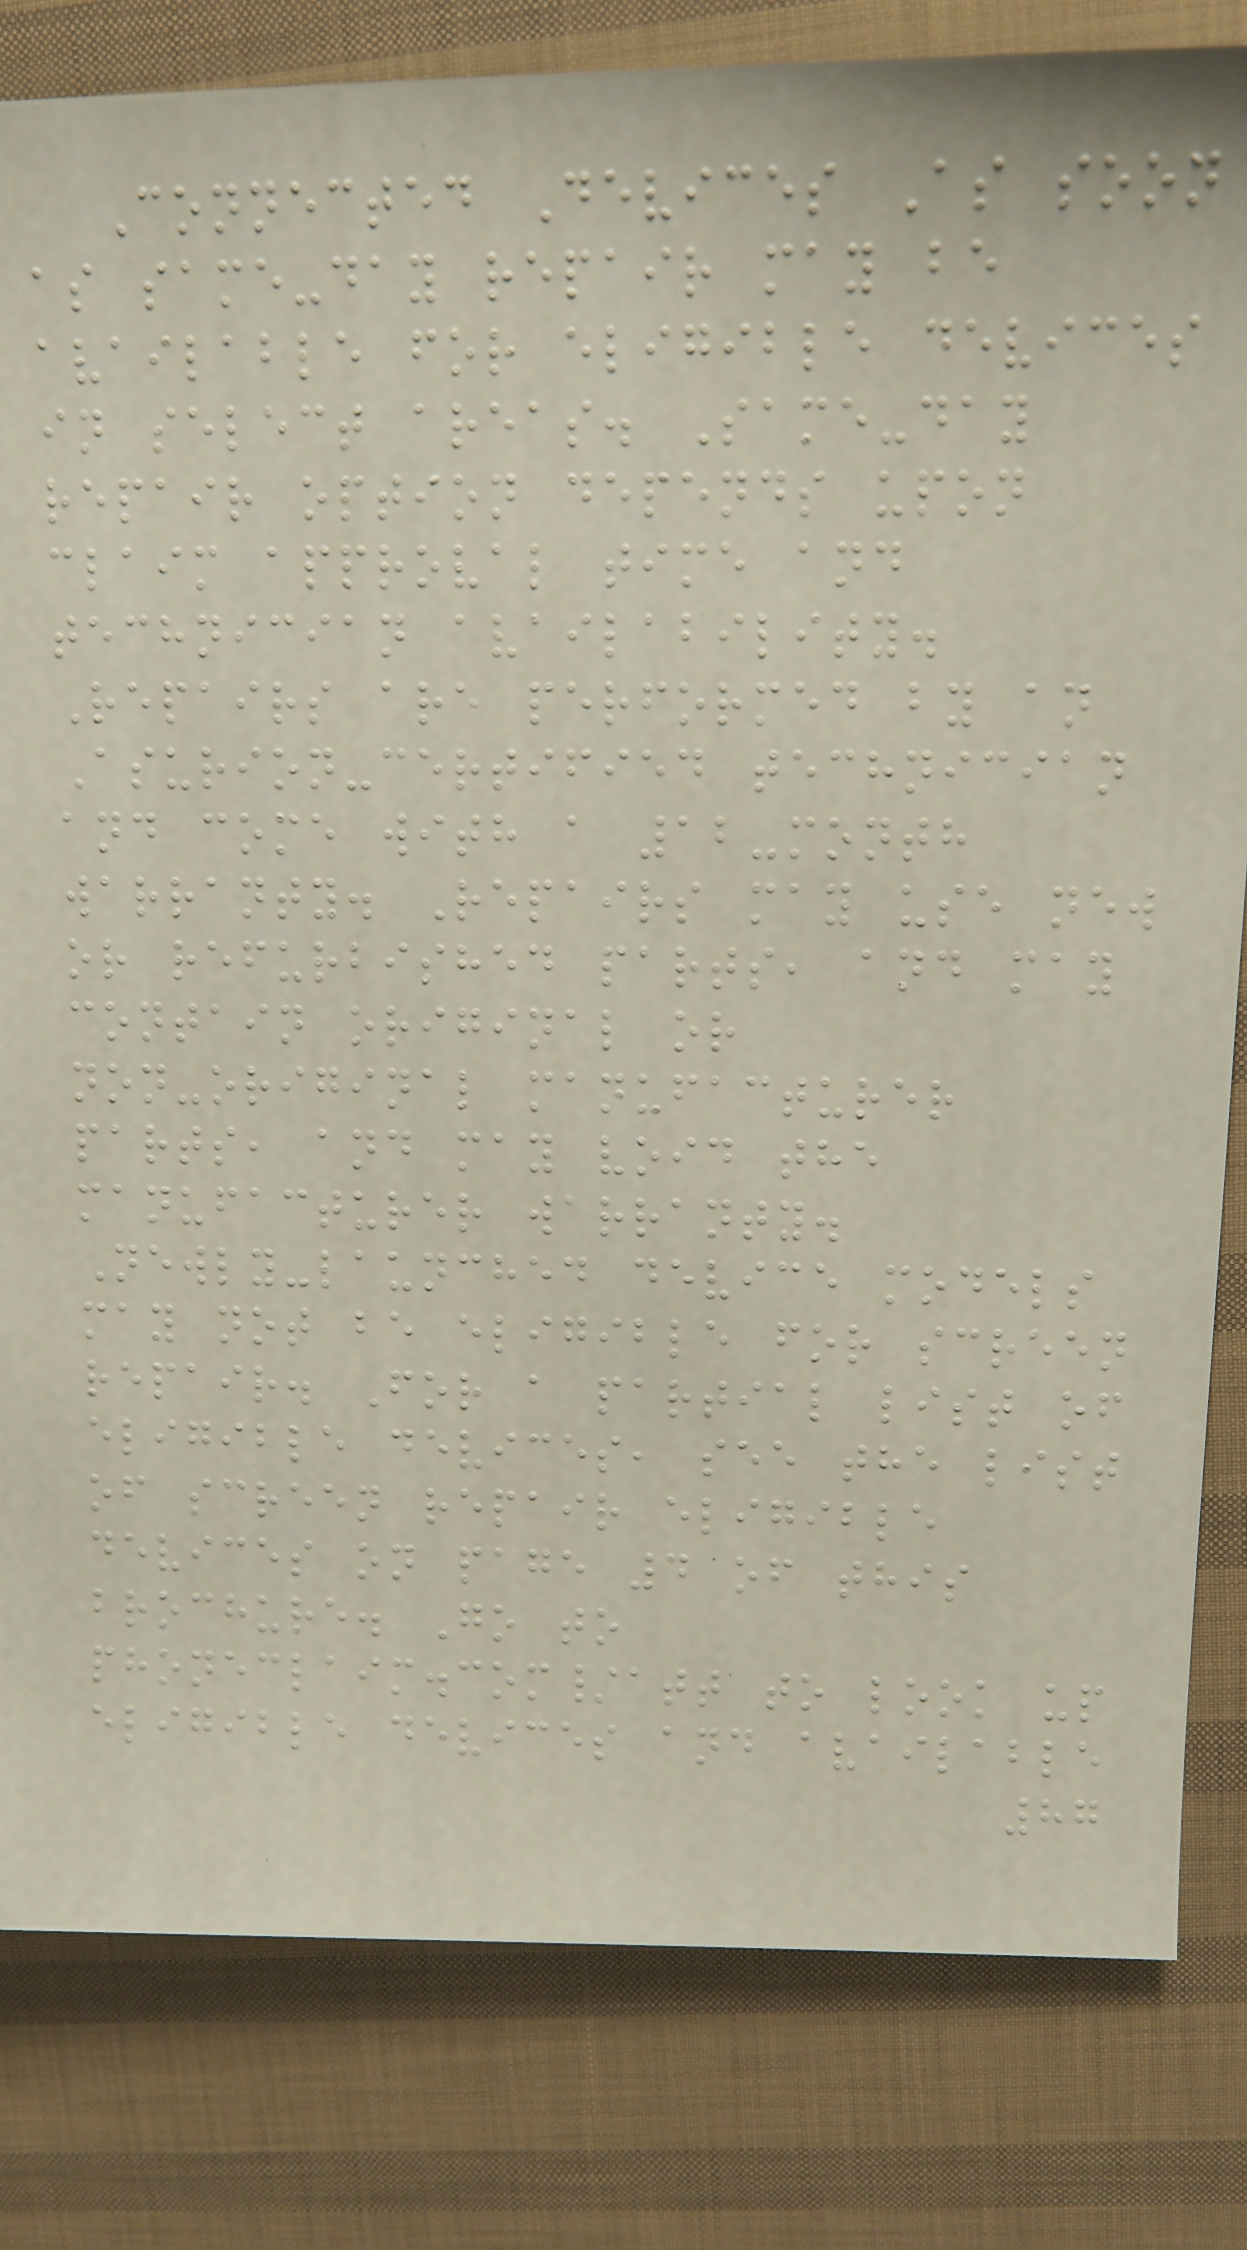Connected Devices As soon
as same-day repair may be
available for eligible devices
in select areas. Same-day
repair option depends upon
claim approval time and
technician availability.
Repairs are performed by an
Asurion-certified technician
and come with a 12-month
warranty. Repairs may use new
or refurbished parts, and may
contain original or
non-original manufacturer
parts, and may void the
manufacturer warranty.
Newly-launched device models
may not be eligible for screen
repair. For a partial list of
eligible devices, see the list
of screen repair eligible
devices on page 4 of this
brochure. Go to
phoneclaim.com/att to look up
eligible devices and available
87
